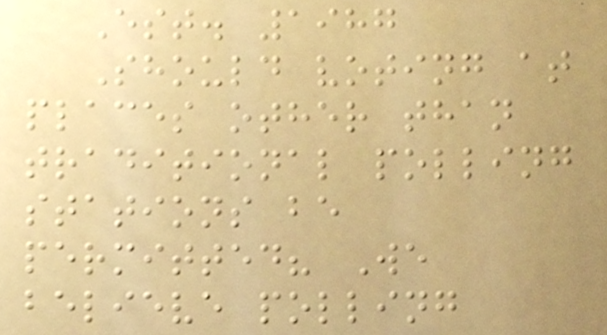Est. 1987
Should voting at
places other than
traditional polling
stations be
permitted? We
believe polling
